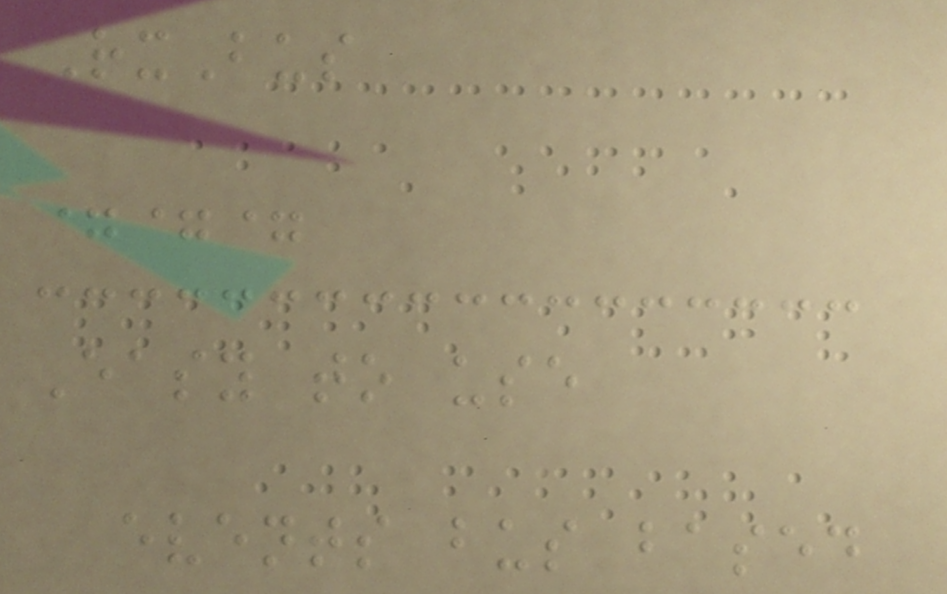RxBus
===
Easy to use
events bus based
